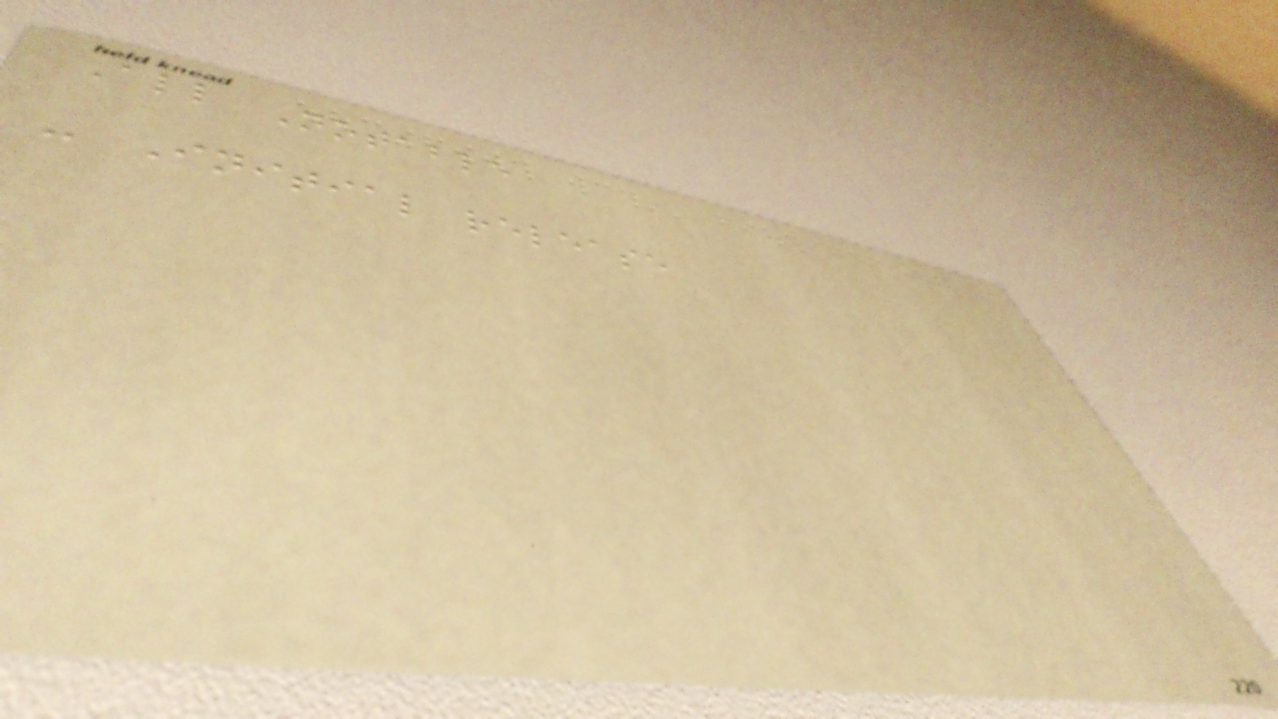All Notable
- Initial release
